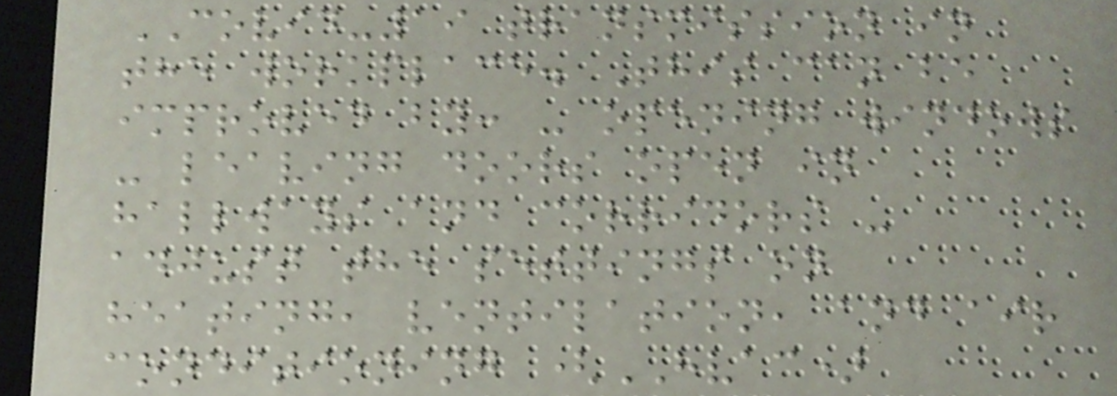COVID-19 transmission in
the workplace. This can be
improved by: - opening windows
- leaving doors open in
hallways and corridors -
adjust the settings on
heating, ventilation, and air
conditioning (HVAC)
